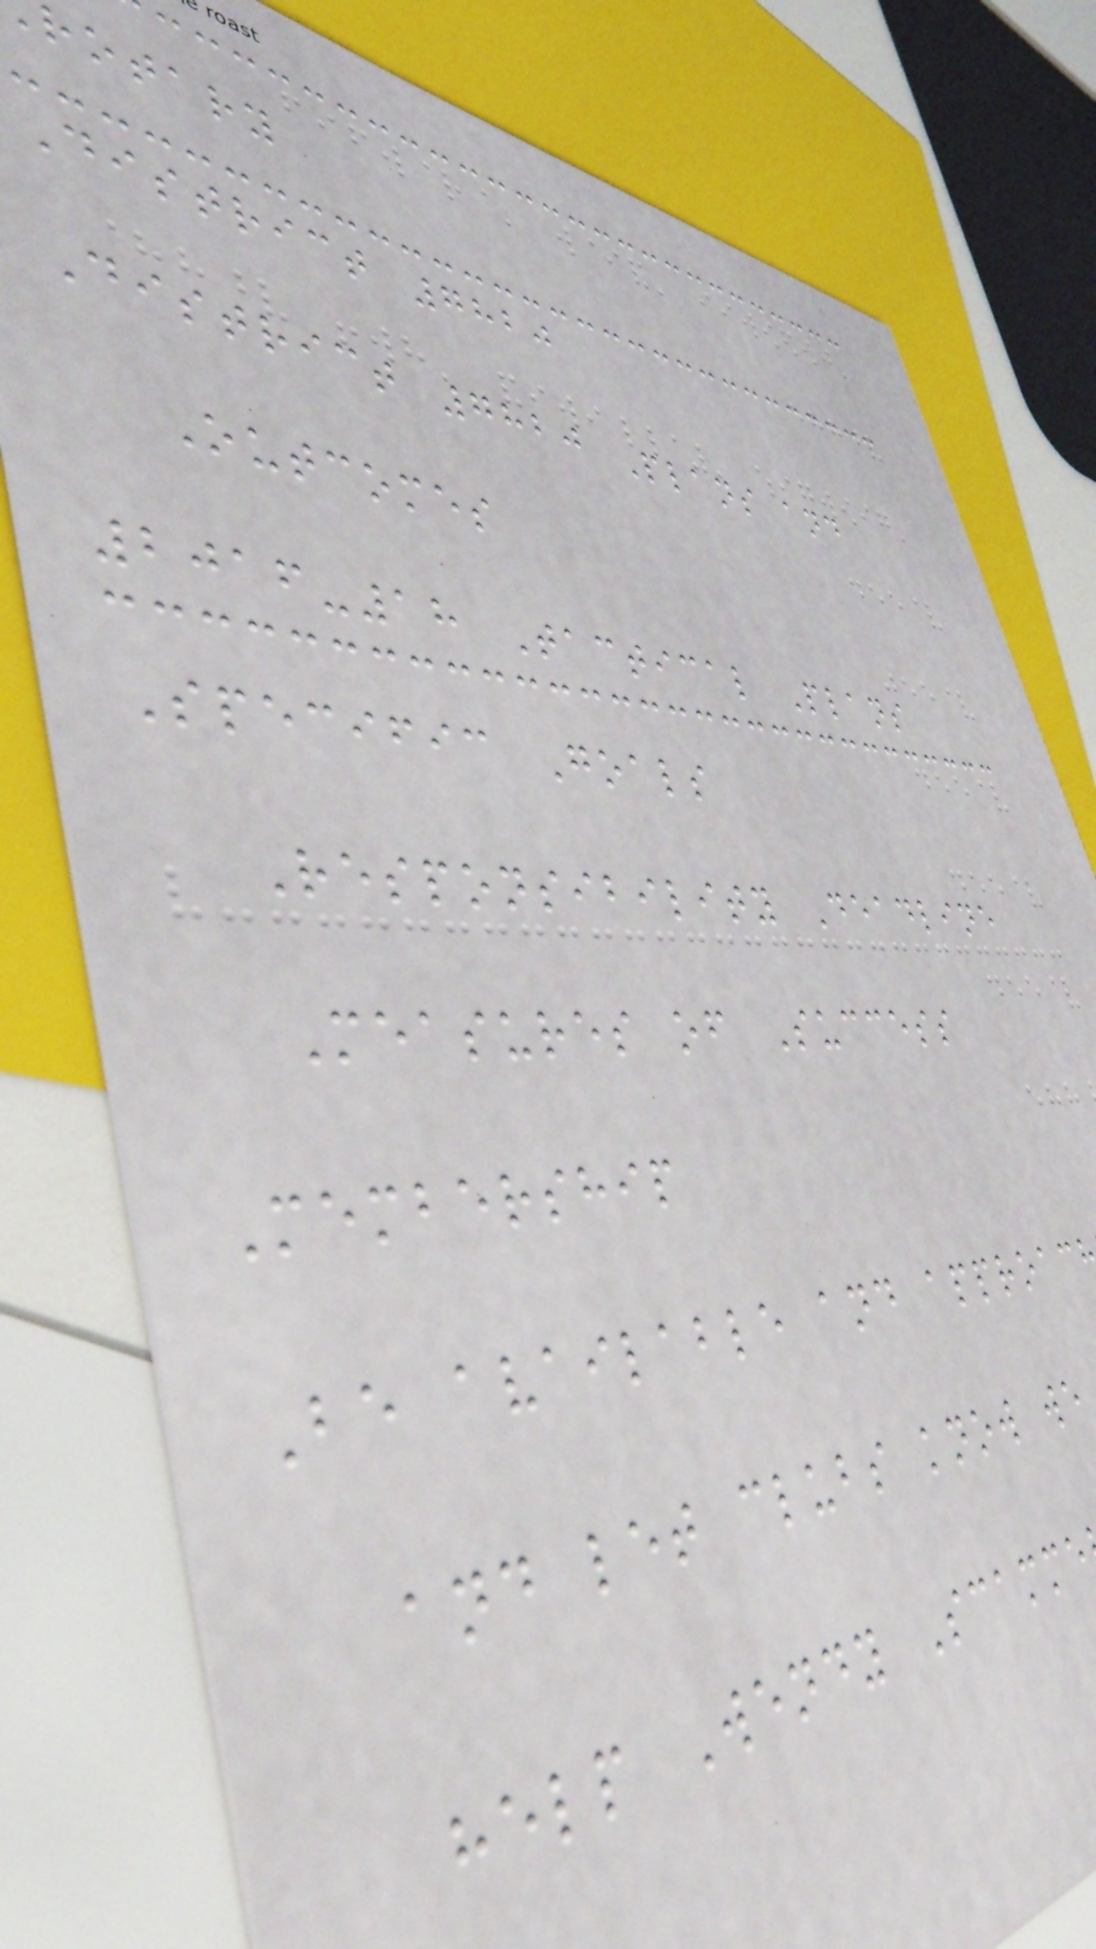rotary
District 7820
District 7820 Plans and
Outcomes
2016-18 Tactical Plans
Specific Goals
Responsibility Deadline
Measures of Success
Membership
Be available and approac
and let clubs know we
help Wendy Scamme
